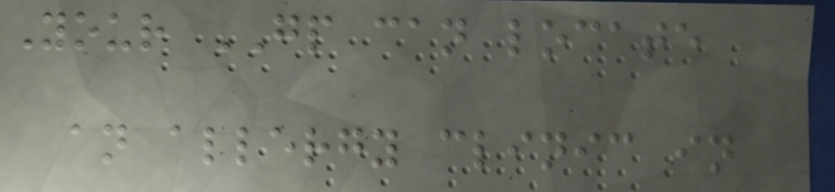Your GP can locate
an allergy clinic in
